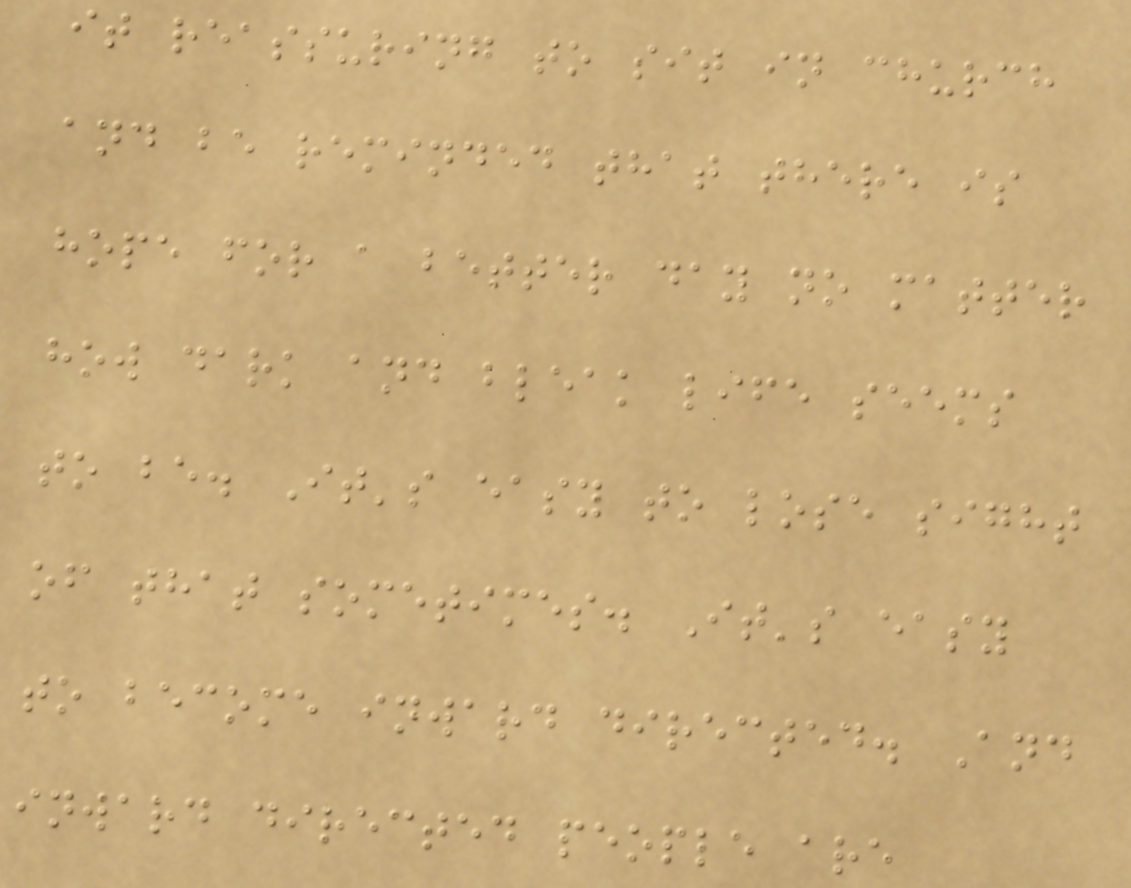it reassuring to sit in church
and be reminded that there is
hope for a better day no matter
how dark and bleak life seems
to be. It's easy to lose sight
of that sometimes. It's easy
to become inward directed. And
inward directed people are
